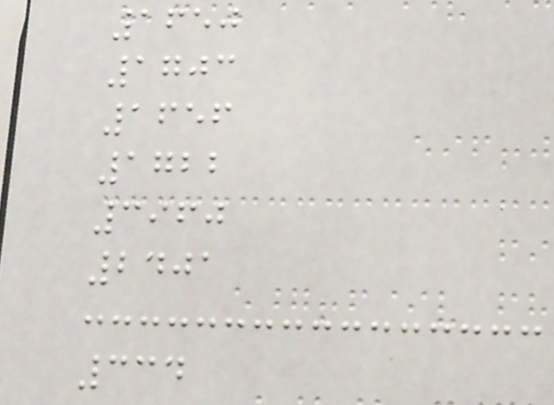1650
1703
1656
1722
3960
2401
334
